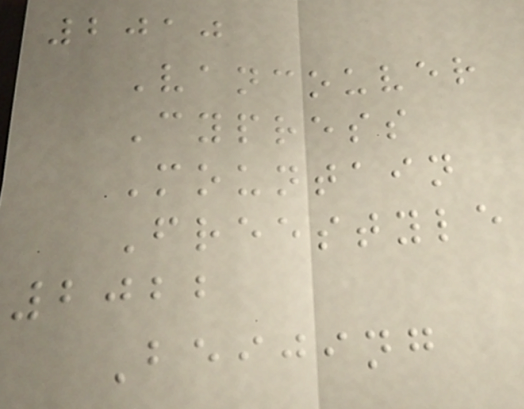2010
Vancouver
Cypress
Mountain
Freestyle
2022
Beijing
